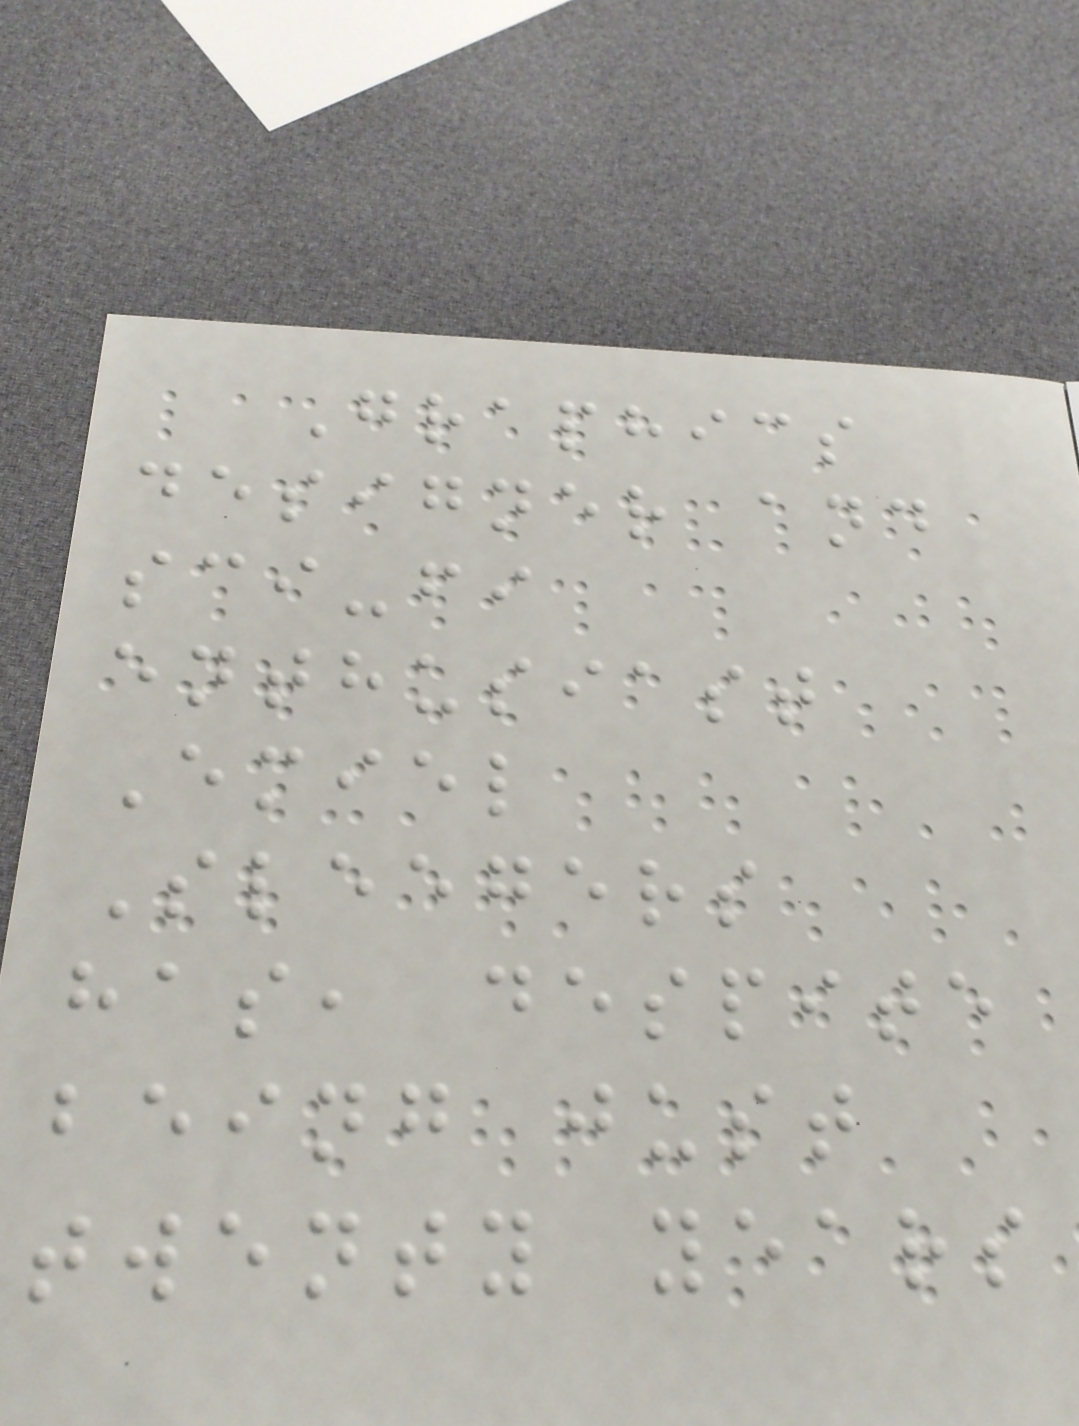Graphics
designer and
sci-fi
enthusiast
Emiel
Sleegers
has, despite
being just
twenty years
